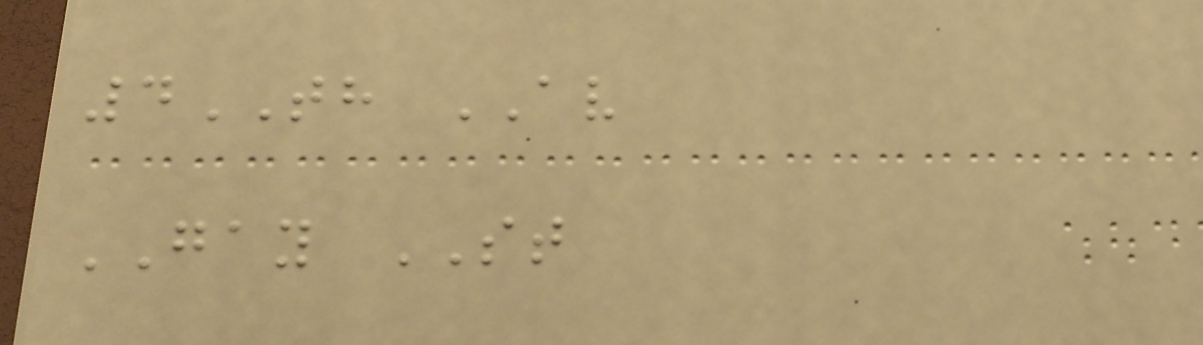4TH AV
GAY ST
